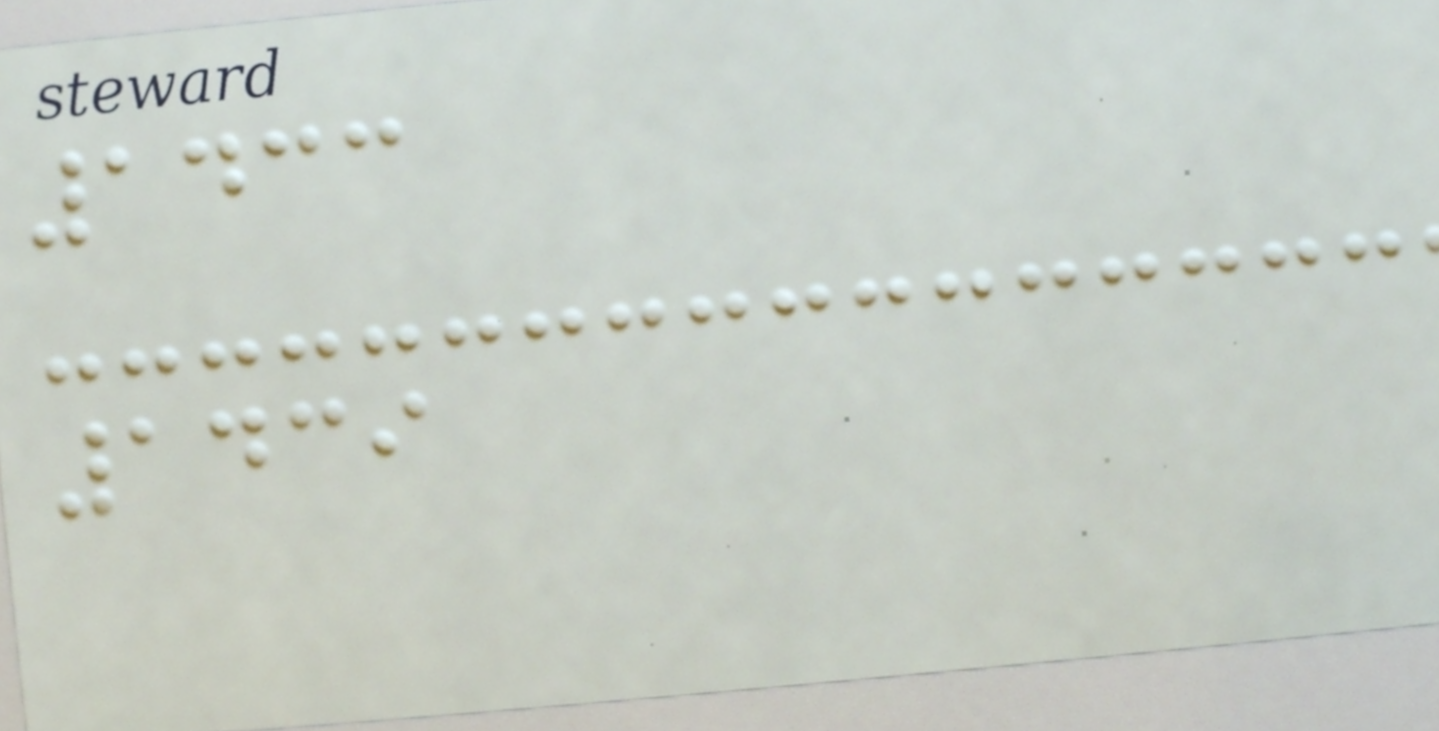1433
1439
